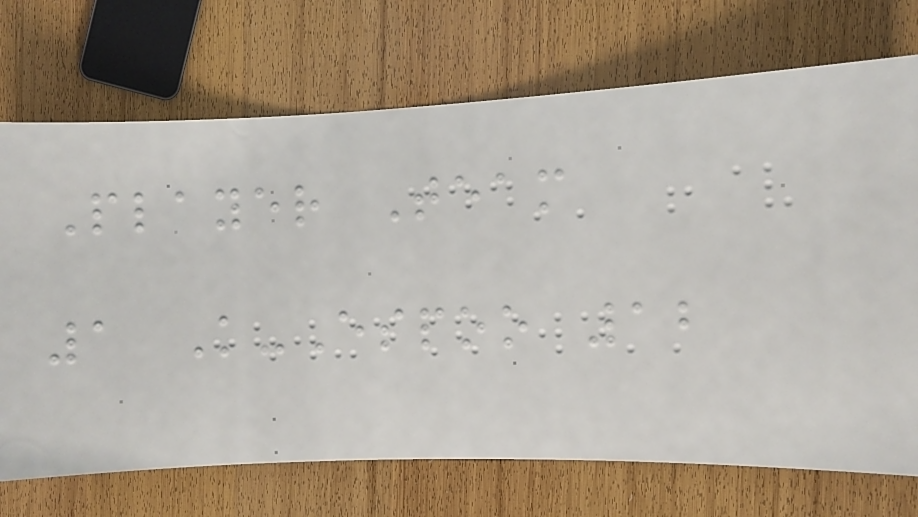Player Team
1 K-Espoo 12
